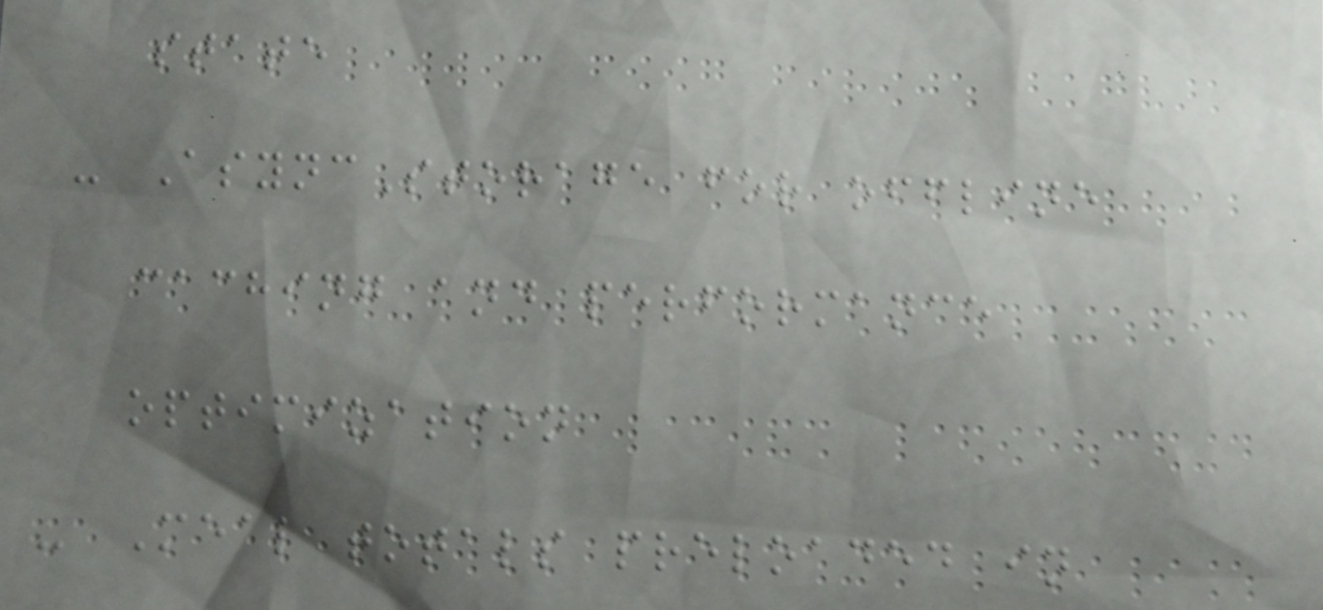state
- AsyncStorage for offline
caching and performance
optimization
- Meal totals preloaded in
